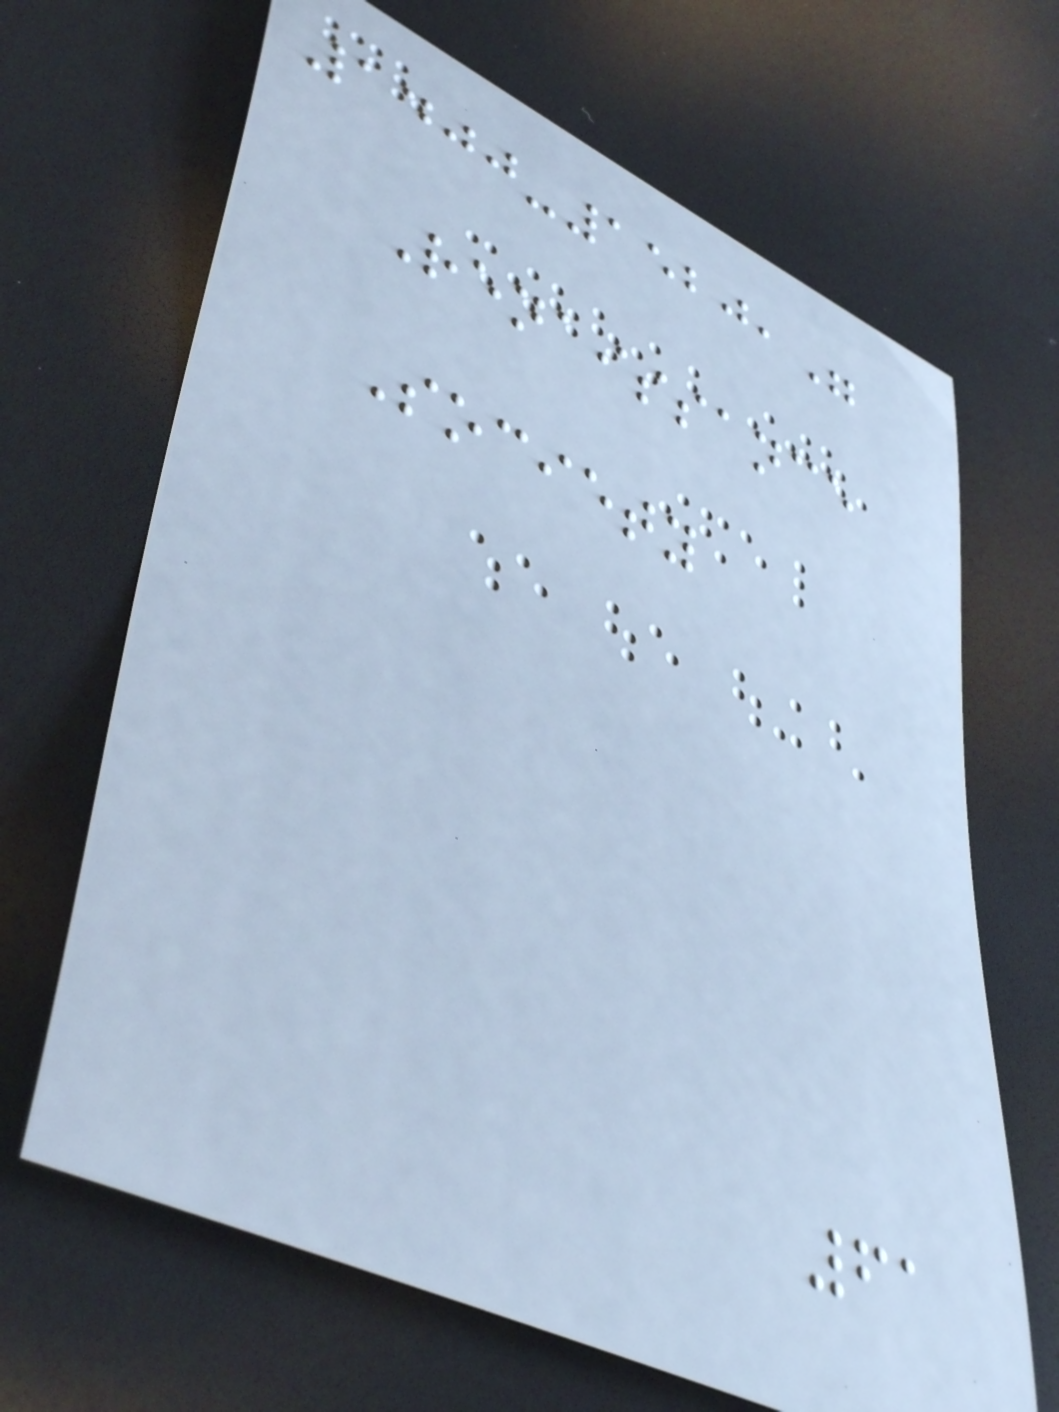1400-1520,"
Renaissance
Society
61
